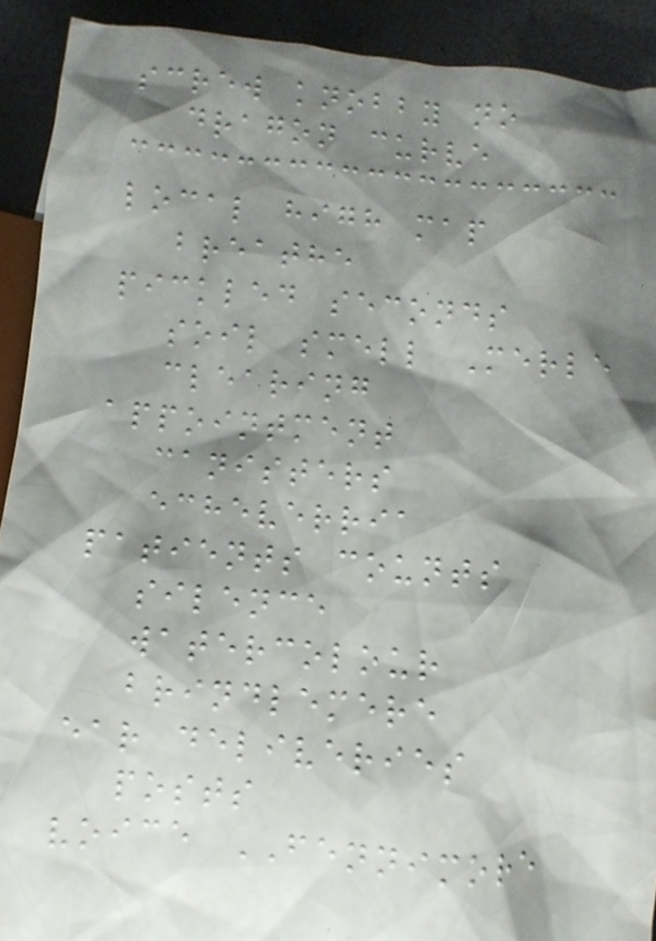screw knobby no
dragon curve
local high map
breathe
pickled seconds
soil smell Merle
clearing
appointment
canisters
echeverria
patients counts
silence
watercolour
brindlemere
ear deliveries
posts
voice FENNIMORE
